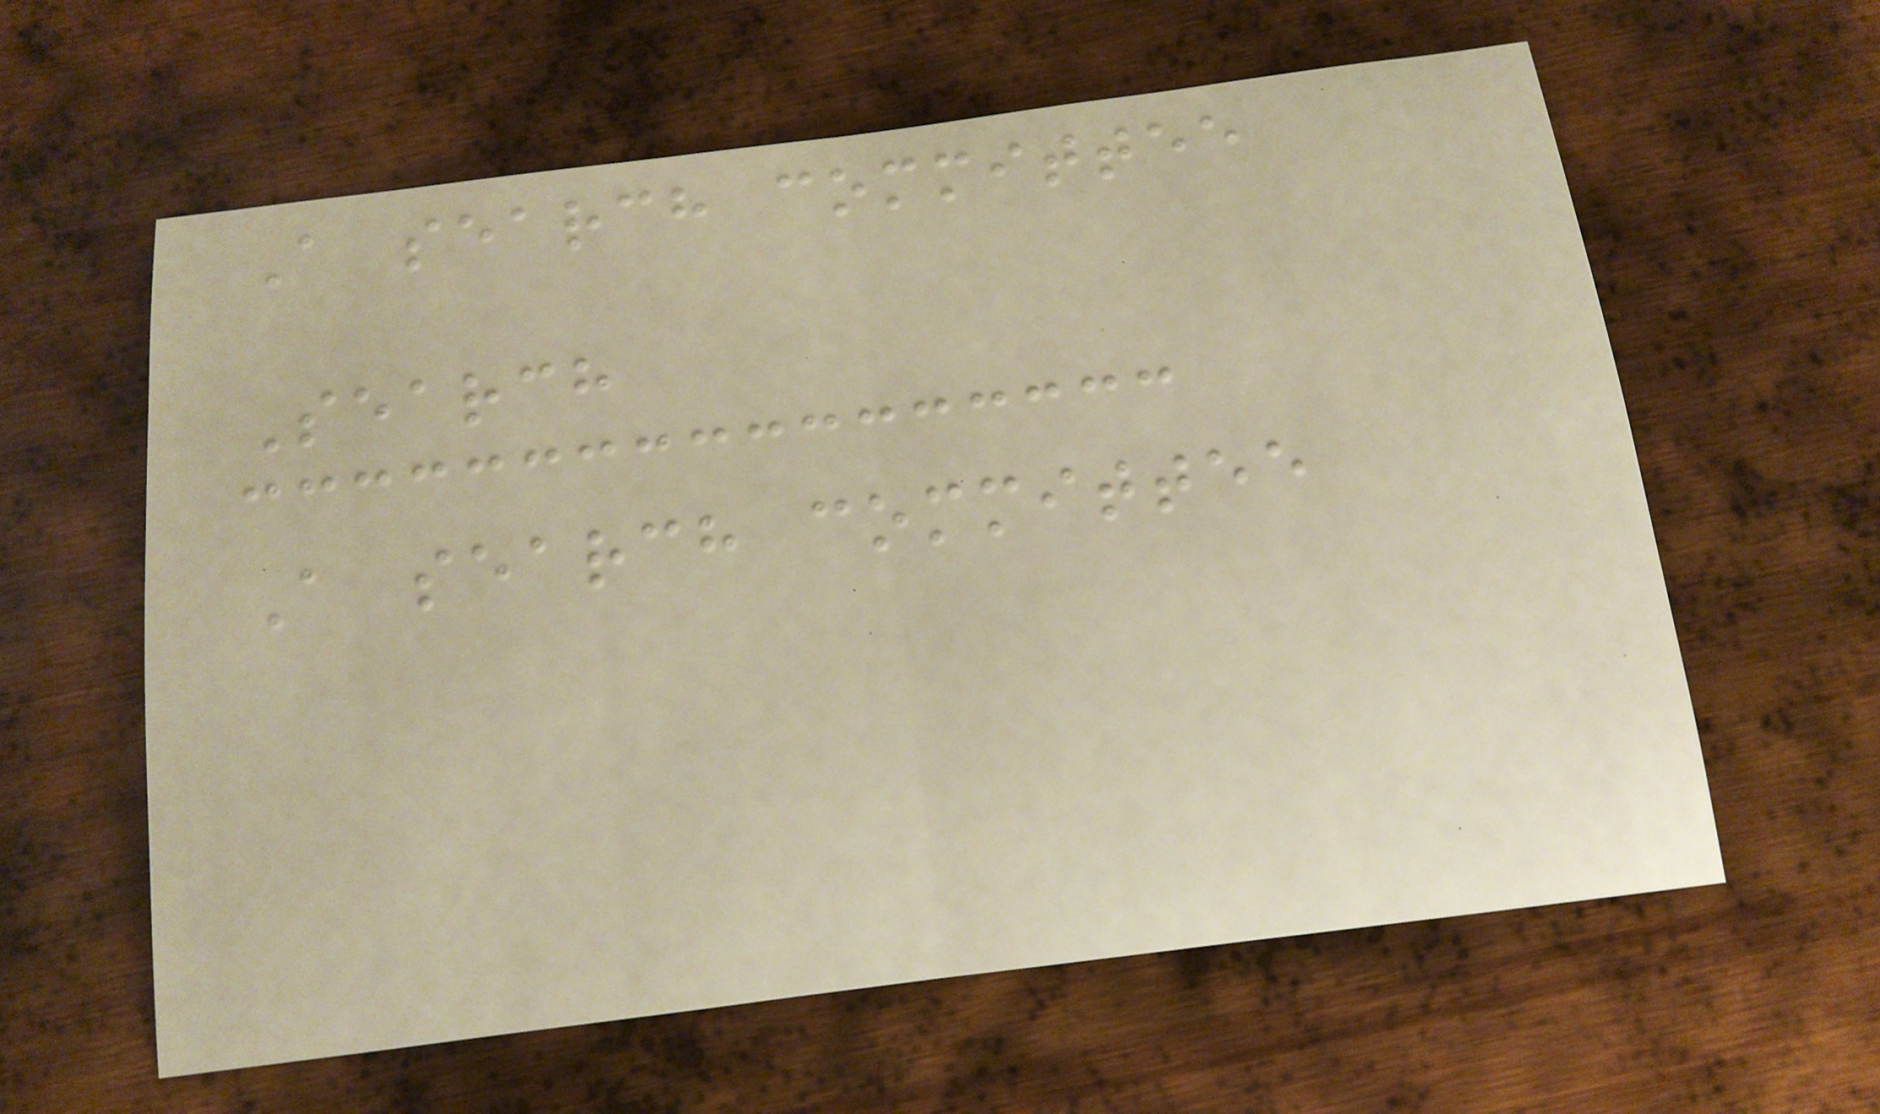A search committee
Search
A search committee
